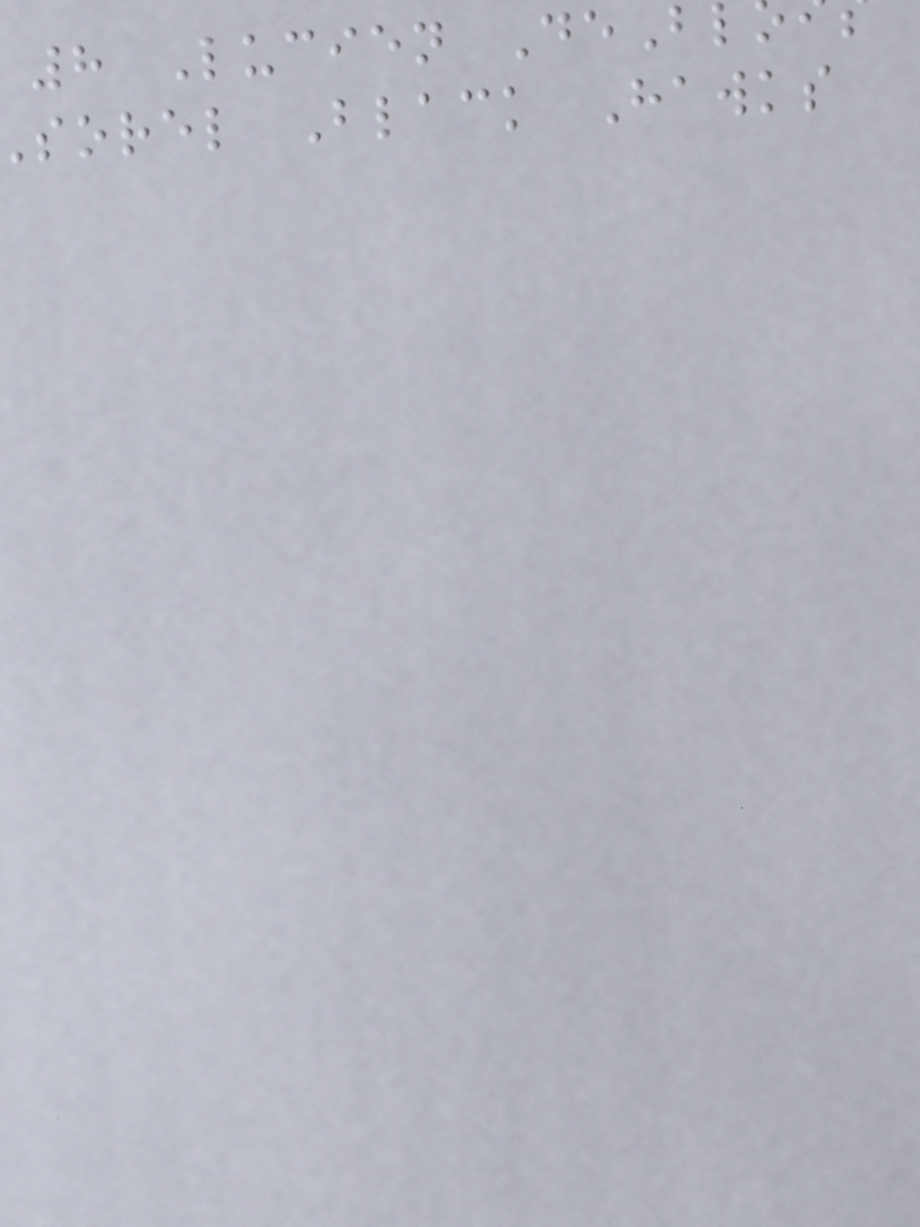8 Lucien DeB
sorel Black Hawks
